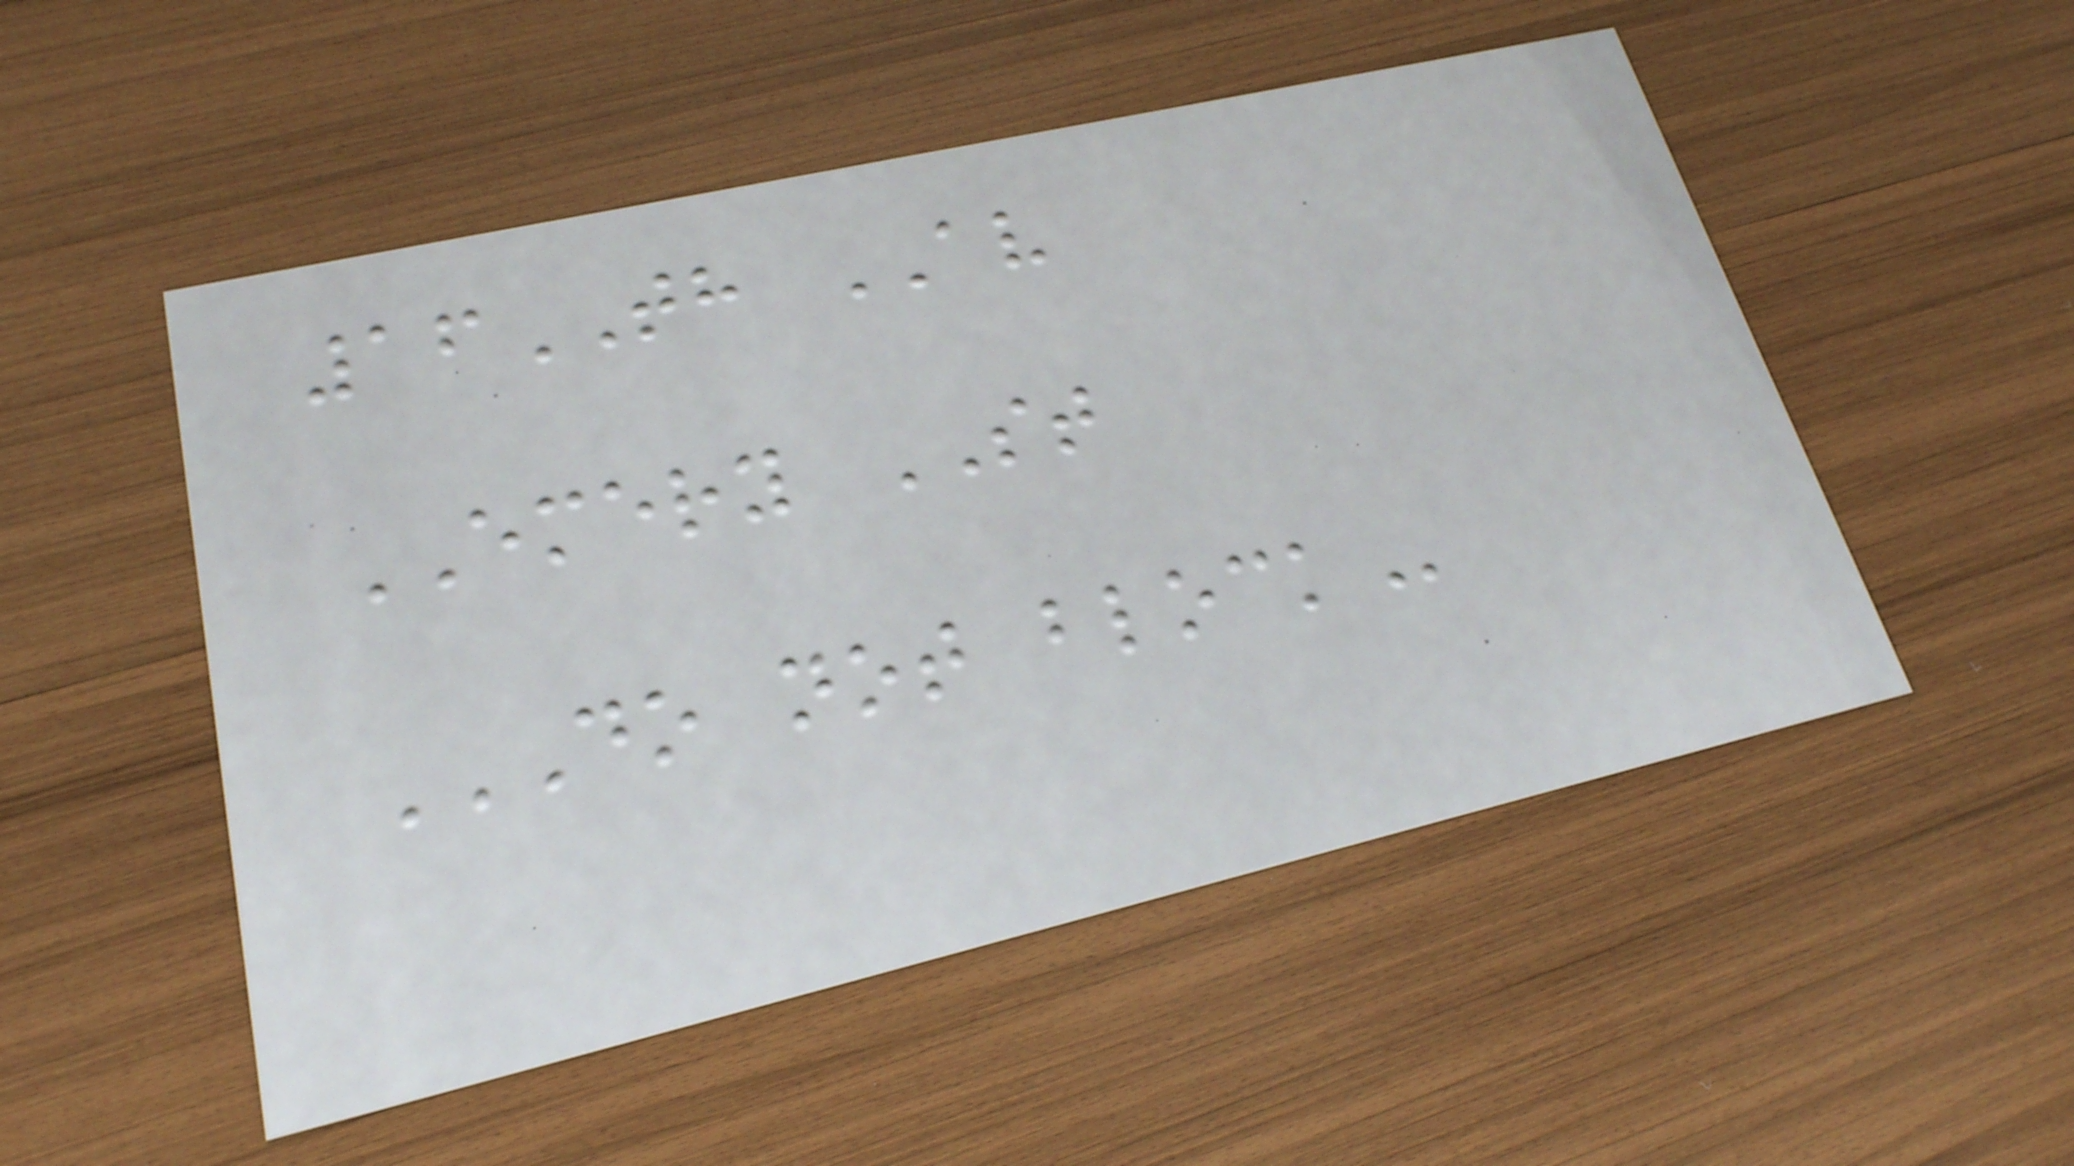16TH AV
EMERY ST
DO NOT BLOCK
